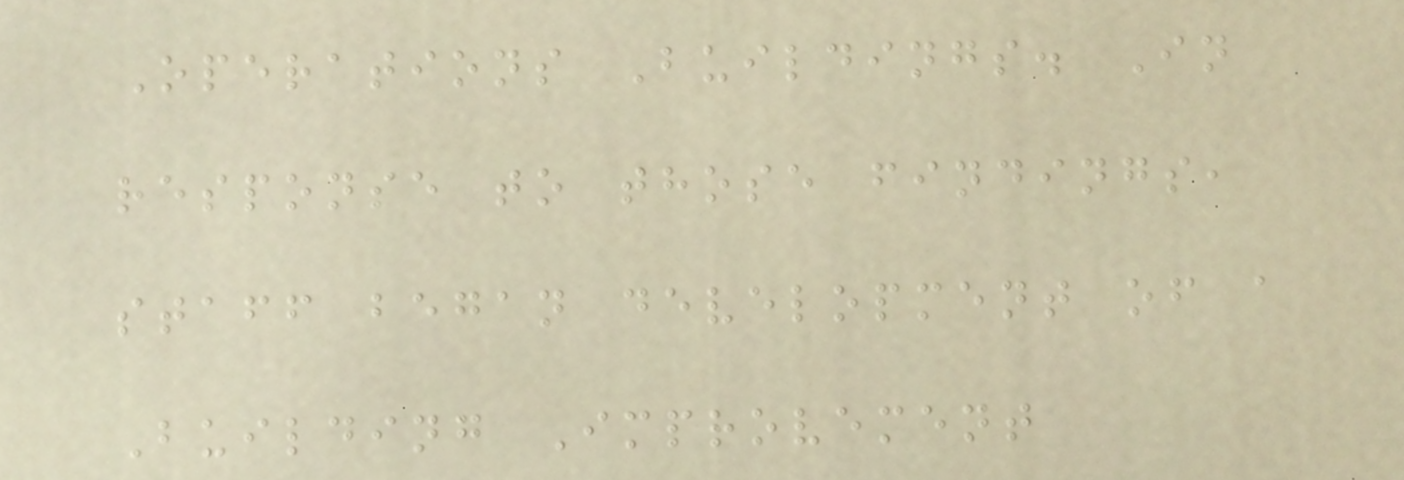Operations Buildings. In
response to those findings,
staff began development of a
Building Improvement
